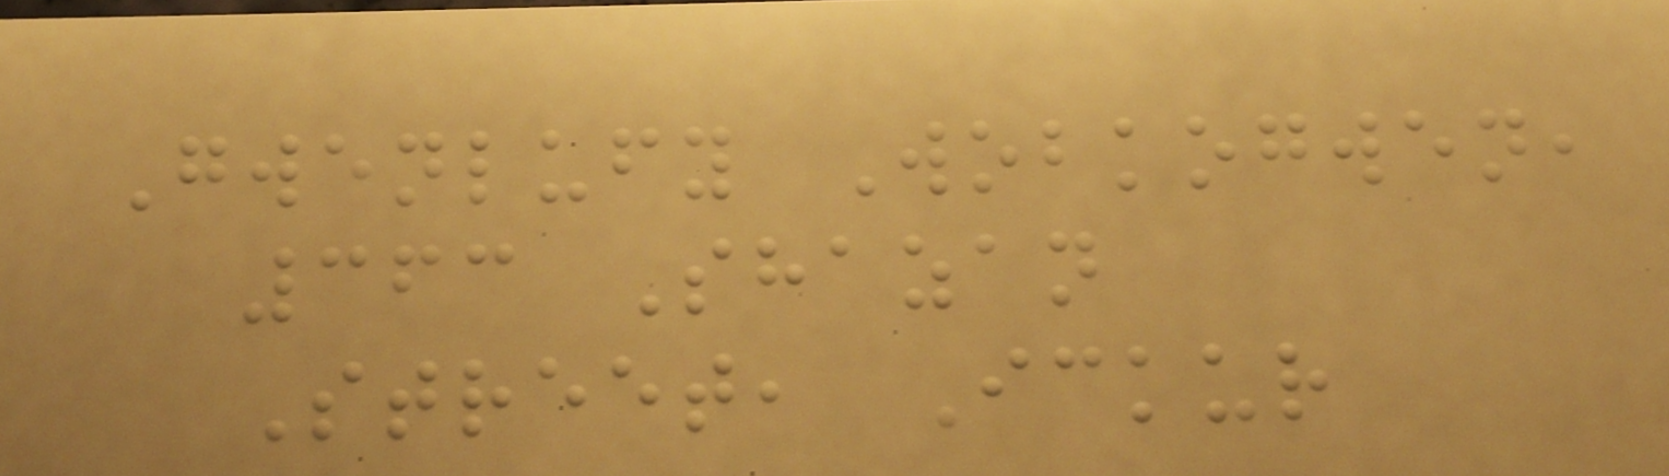Gwenlufy Wobkogwen,
363 Shazan
Street, Ickur
